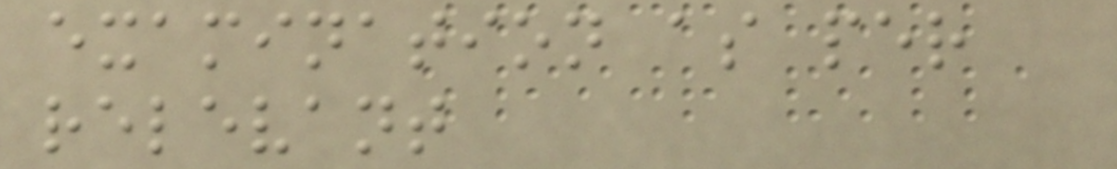examination as per
relevant
